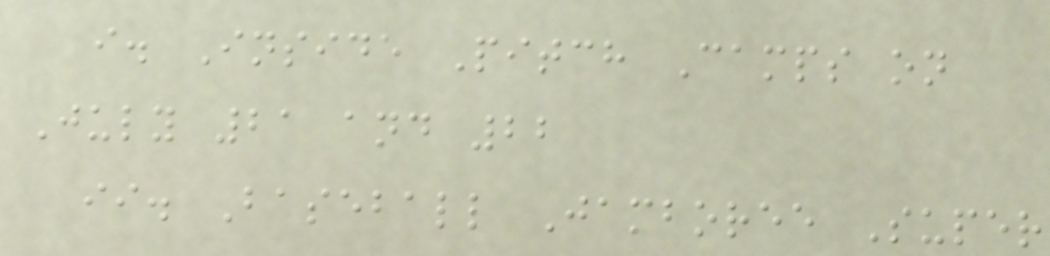i. Inside Pitch Camps on
July 21 and 22
ii. Baseball Jamboree Super
